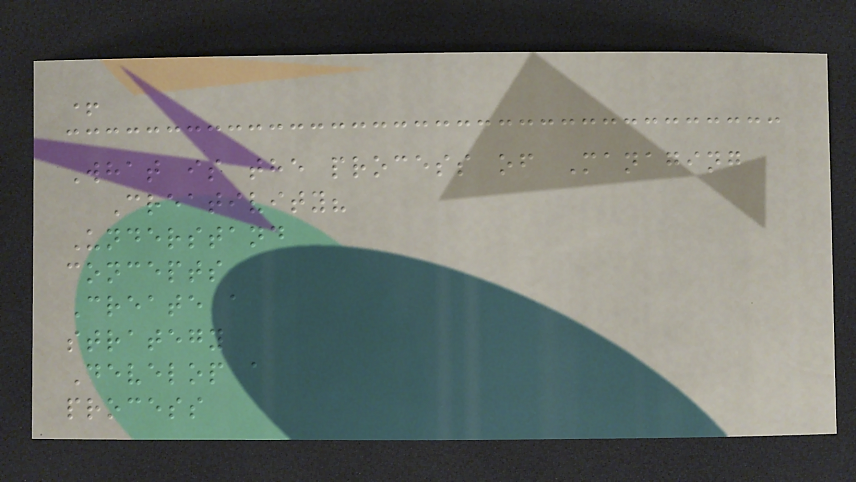+
What is the process of Managing
Creativity?
Understand
concepts
Create a
strategy
Develop a
process
